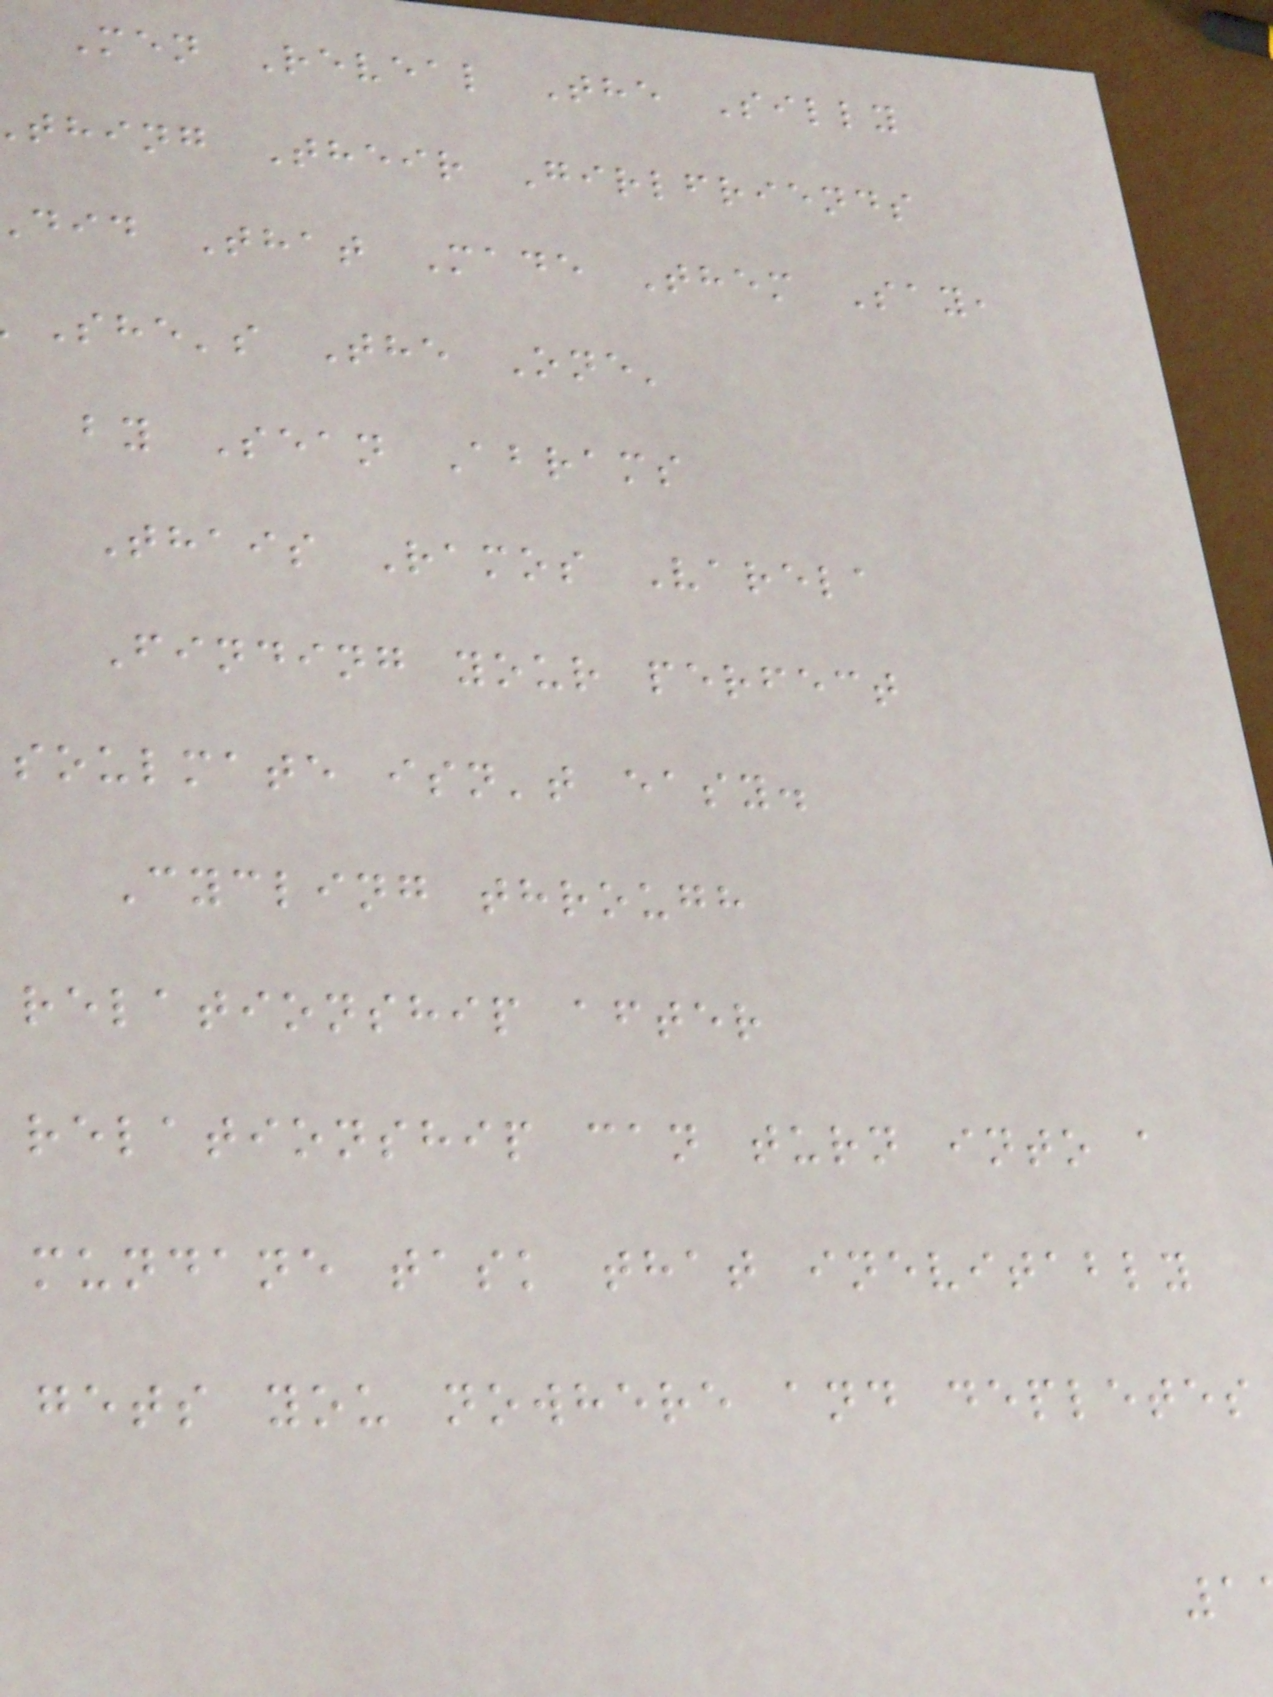Men Reveal The Silly
thing Their Girlfriends
did That Made Them Say,
She's The One'
by Sean Abrams
Thais Ramos Varela
Finding your perfect
soulmate isn't easy.
Cycling through
relationship after
relationship can turn into a
mundane task that inevitably
gets you nowhere and depletes
